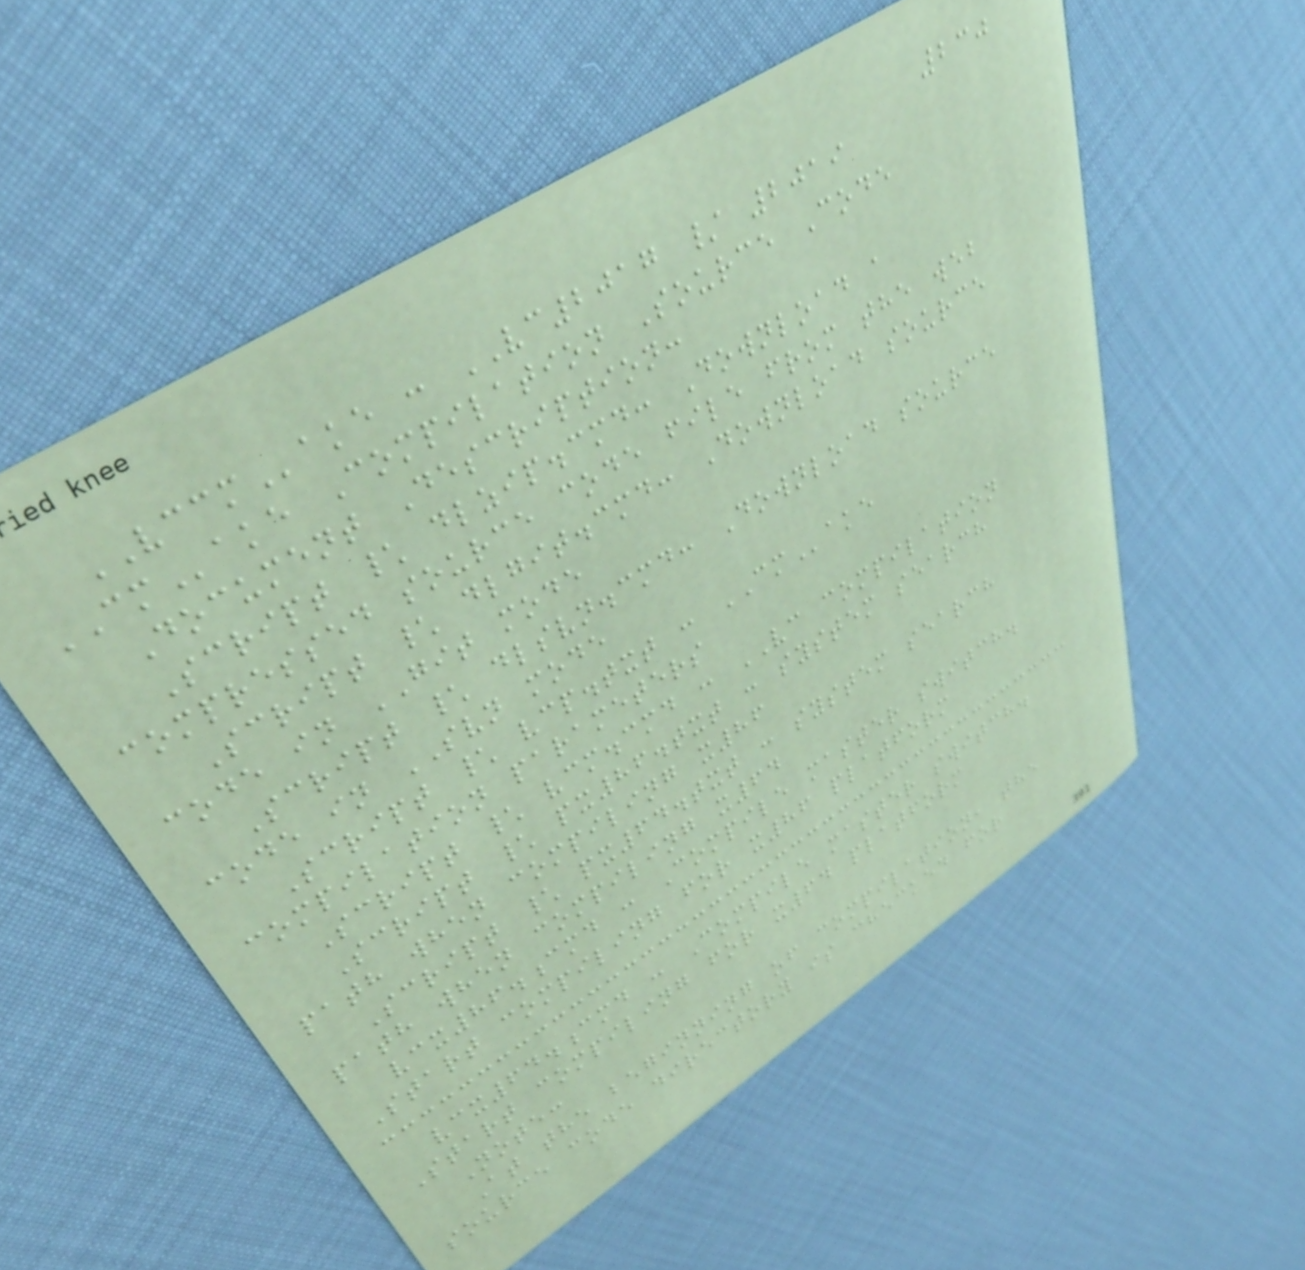230
VCCMake : VC2017 / 2019
CMake Compilation Source Code
Document Description:
Script \ dlzip.cmd: Download a
compressed source code file from the web
Script \ dlgit.cmd: Download source
code in GIT mode
Script \ dlsvn.cmd: Download source
code in SVN mode
Script \ vcp.txt : CMake
compilation parameters
Script \ vcm.cmd : VC compilation
Script \ px86.txt : system search
path when compiling x86
Script \ px64.txt : system search
path when compiling x64
vcx86.cmd : Compile master switch.
Start compiling for x86 platform
vcx64.cmd : Compile master switch.
Start compiling for x64 platform
Note:
At the beginning of compilation, the
source code directory is checked for
